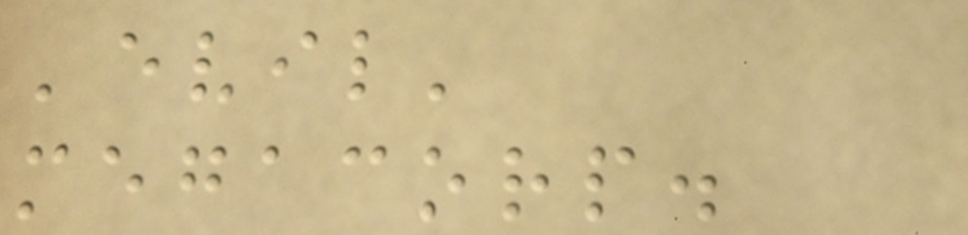'evil'
megacorp.
